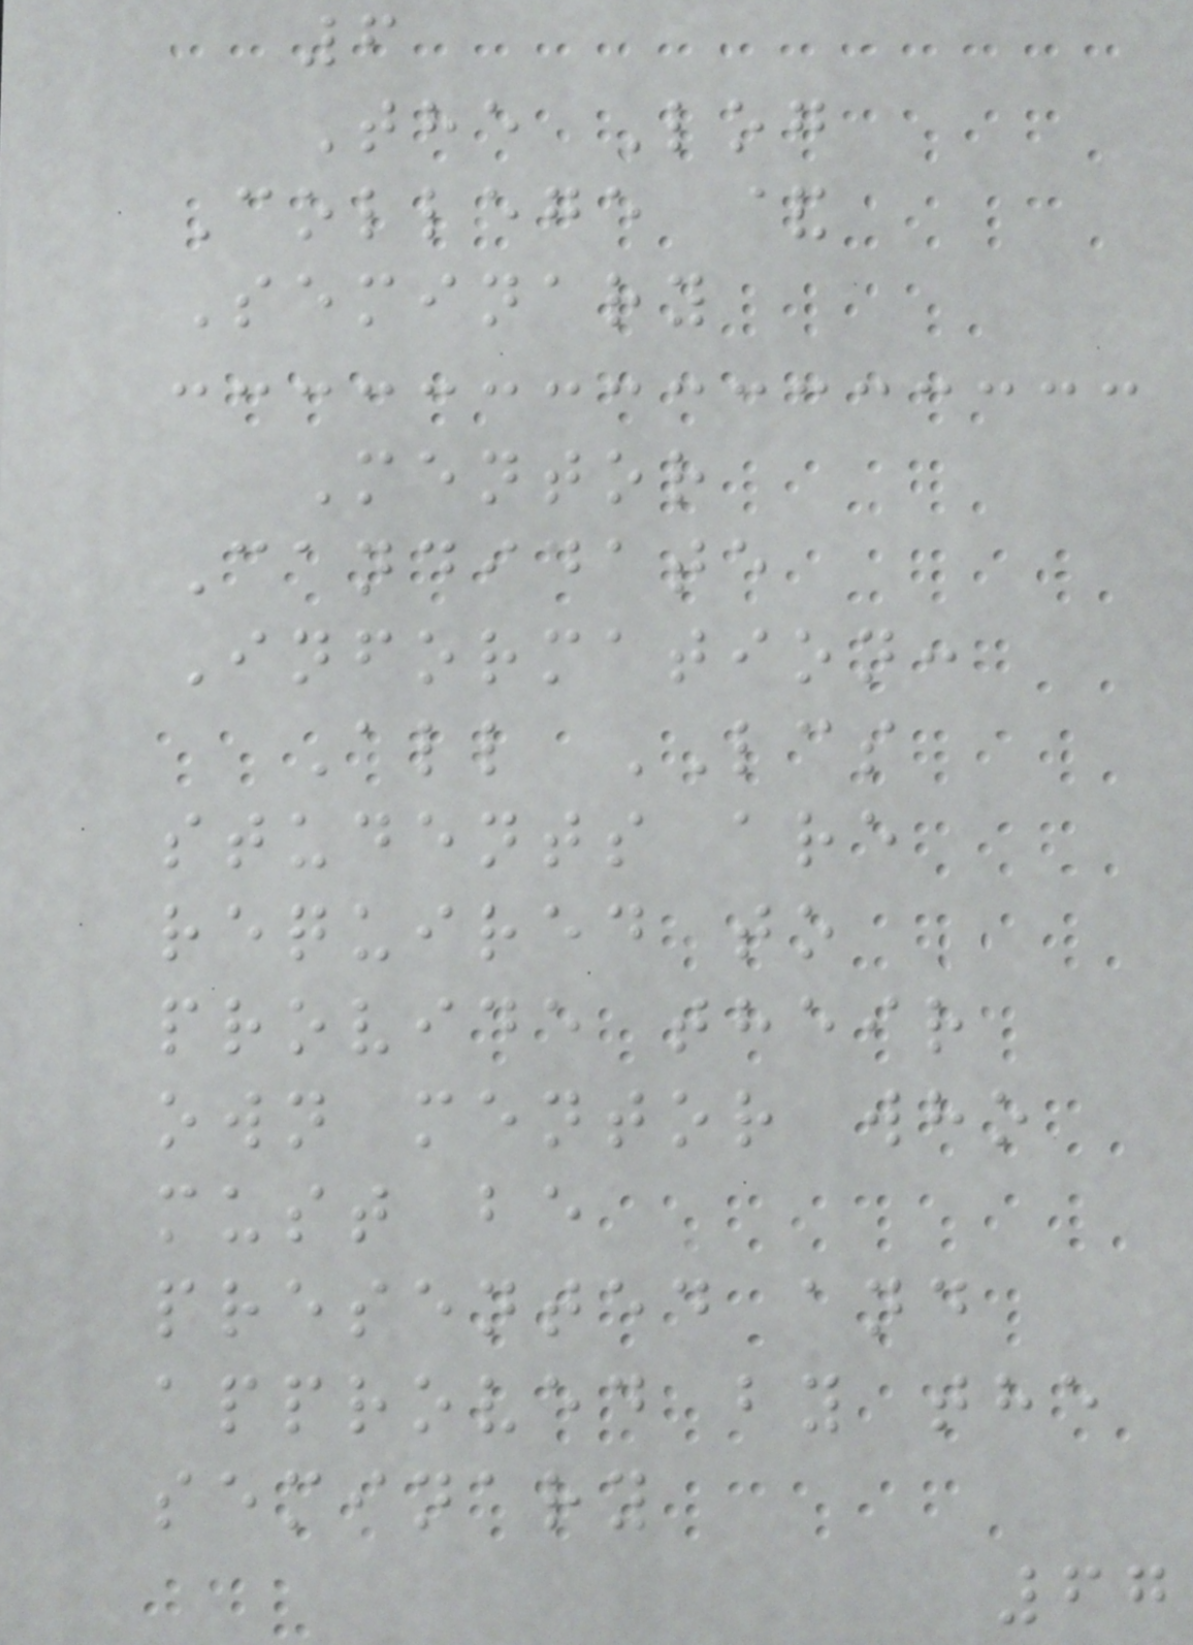6
The Log
College &
Seminary
Mentor
Candidate
Information:
All LCS
students are
required to
provide their
own mentor who
must be
presented and
approved by the
seminary
67
